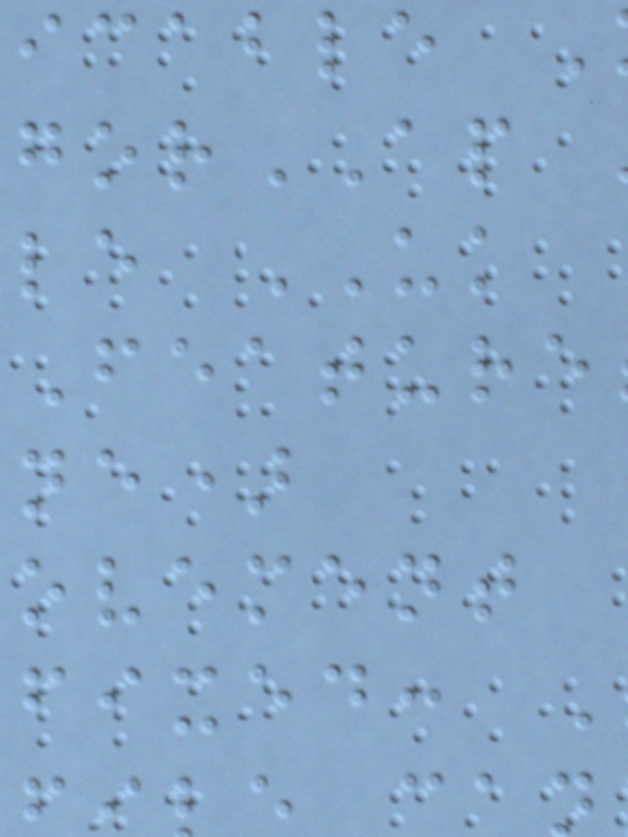icable
gorAP
le UK
Feature
ne)
ovement
fixed:
